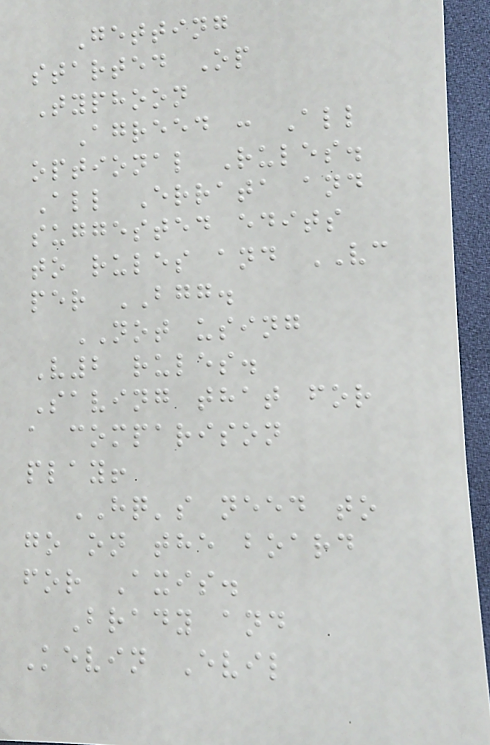Getting
started Op
Typhoon
Agreed : All
optional Rules.
All Errata and
suggested edits
to rules and VC
per BGG.
NOT using
V2 rules.
Saving that for
a comparison
play!
HQ's need to
go on the board
for Axis.
Brady and
Kevin Evil
